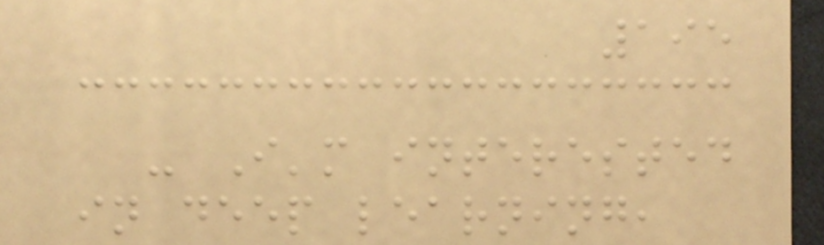195
- I'm interested
in deep learning,
